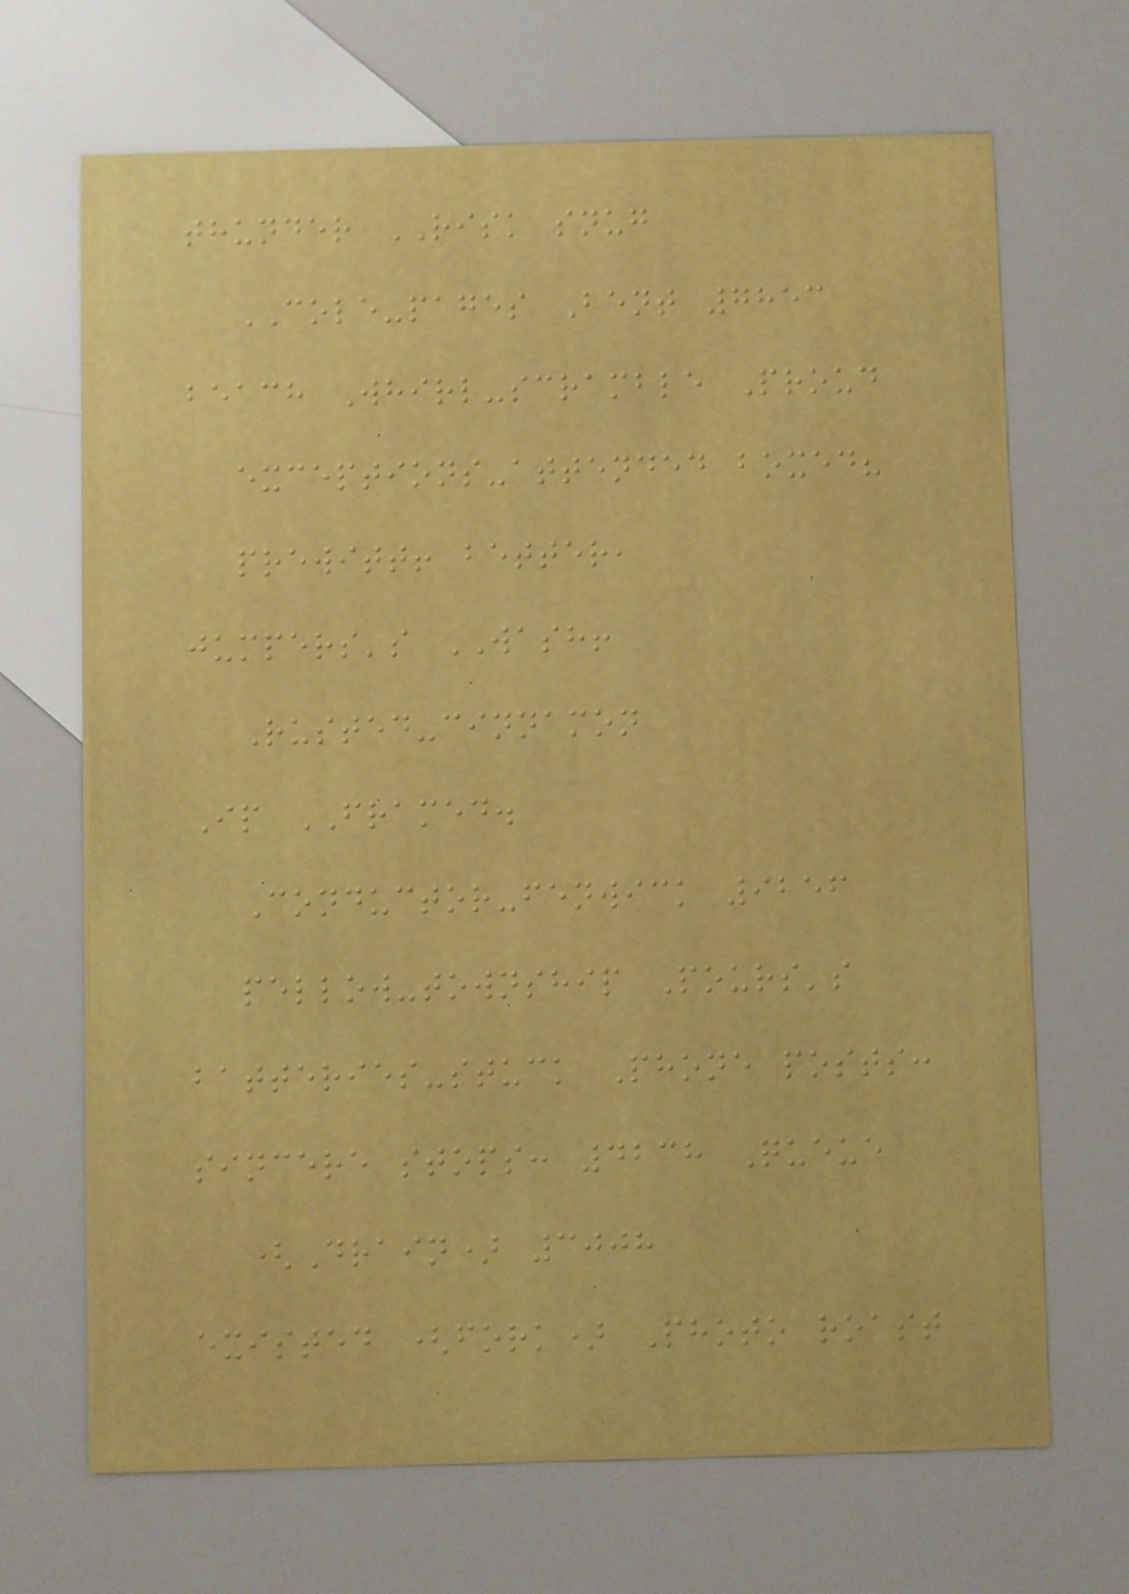thunder RISK snug
COLE-pages Bent 7853
beach Whirl-scramble Proud
exceptions-attended boxed?
prewitt! better,
jumpers's WASH!
Rusted-cinnamon
Ip FRAMED.
Conductor-fenwick 9256
pellow-township Pours's
batteries-stuck Phone posts:
sincere stops: 4238 Queue
(Drain) 3008
existed (fork) Photo roast
